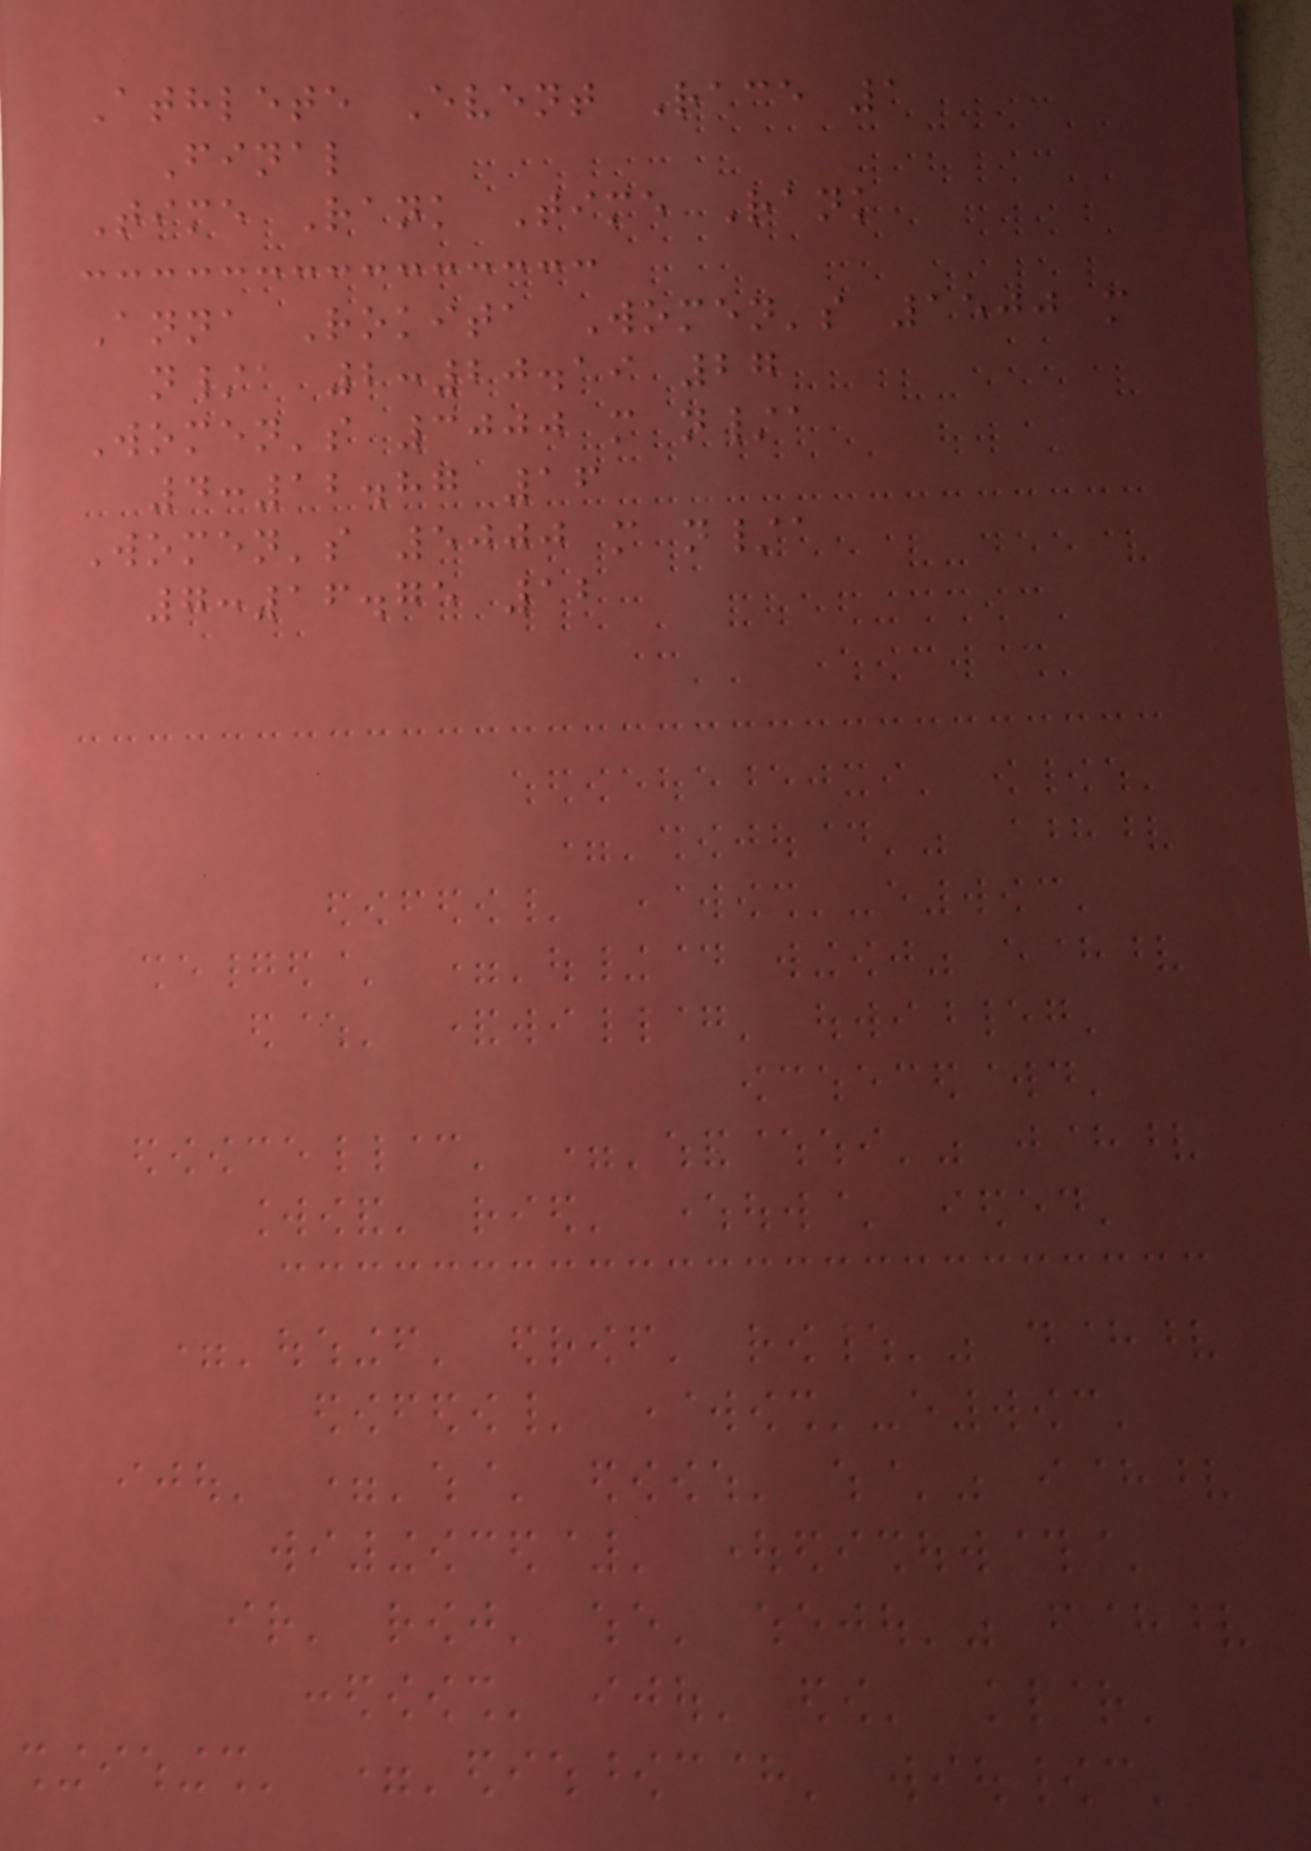Athlete Event Race 1
Final
Time Rank Time Rank
Anna Rokita Women's 1500 m
n/a 2:20.19 27
Women's 3000 m n/a
4:12.87 16
Women's 5000 m n/a
7:16.75 12
